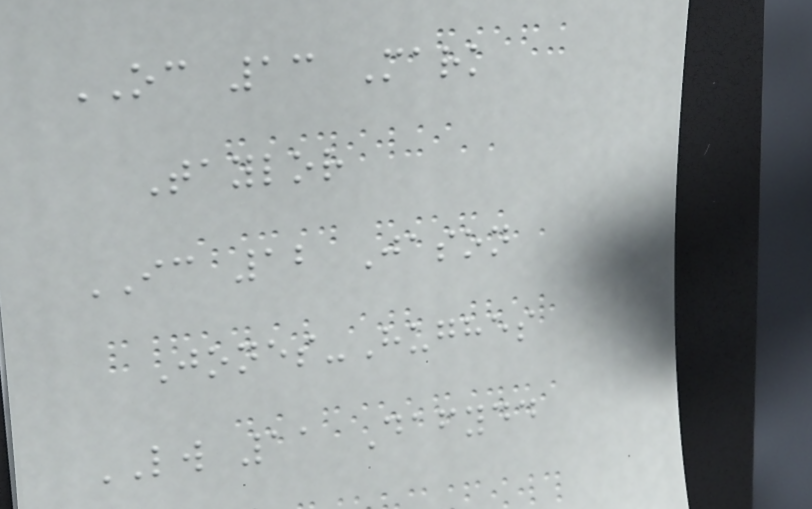OC 13 Mark
Taylor
IC 12 Jason
Jones-Hughes
LW 11 Dafydd
